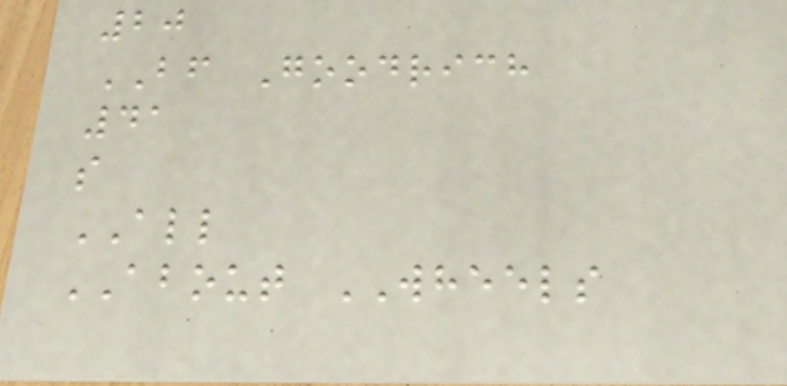20
BF Goodrich
41
s
ALL
ABOUT WHEELS
